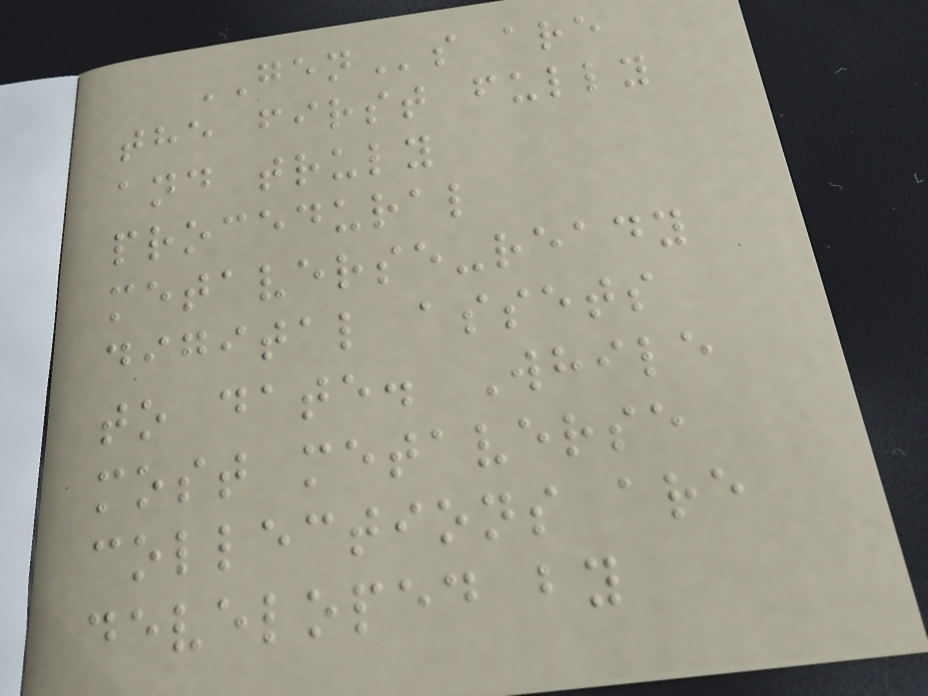GENs are
the first fully
and truly
procedural
metaverse-ready
digital assets
to date. While
most metaverse
collections are
developed by
